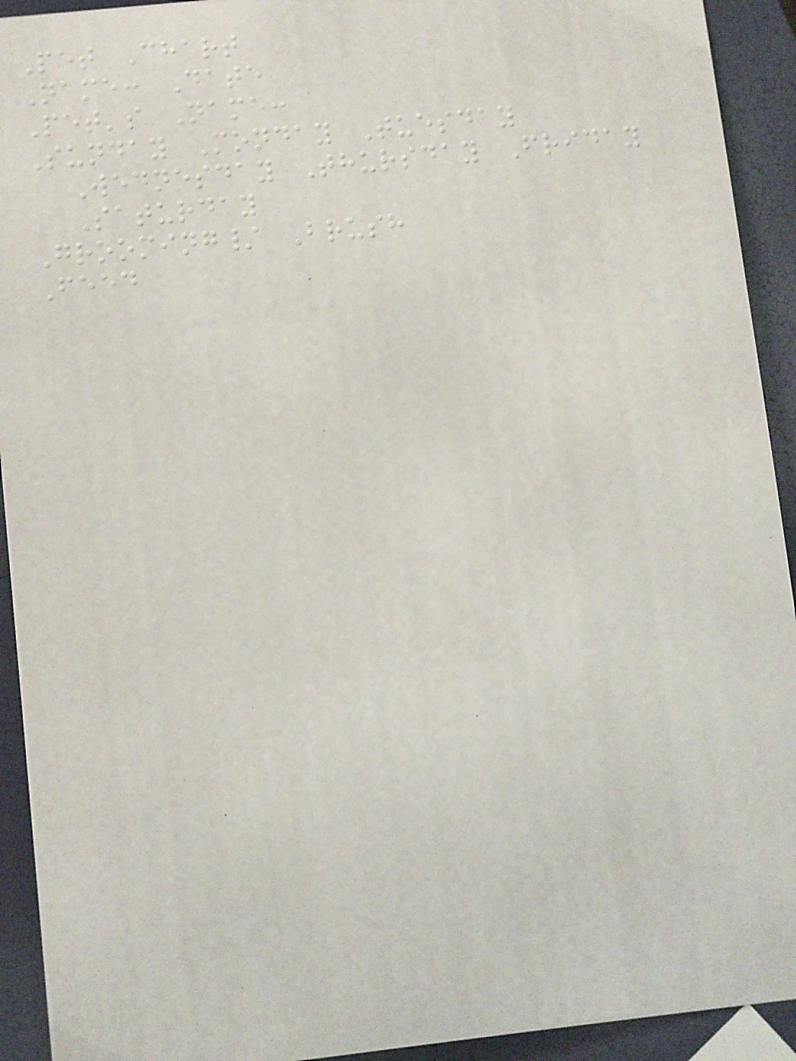Pet Chart
Name: Date
Pet's Name:
Sunday Monday Tuesday
Wednesday Thursday Friday
Saturday
Grooming/ Brush
Feed
